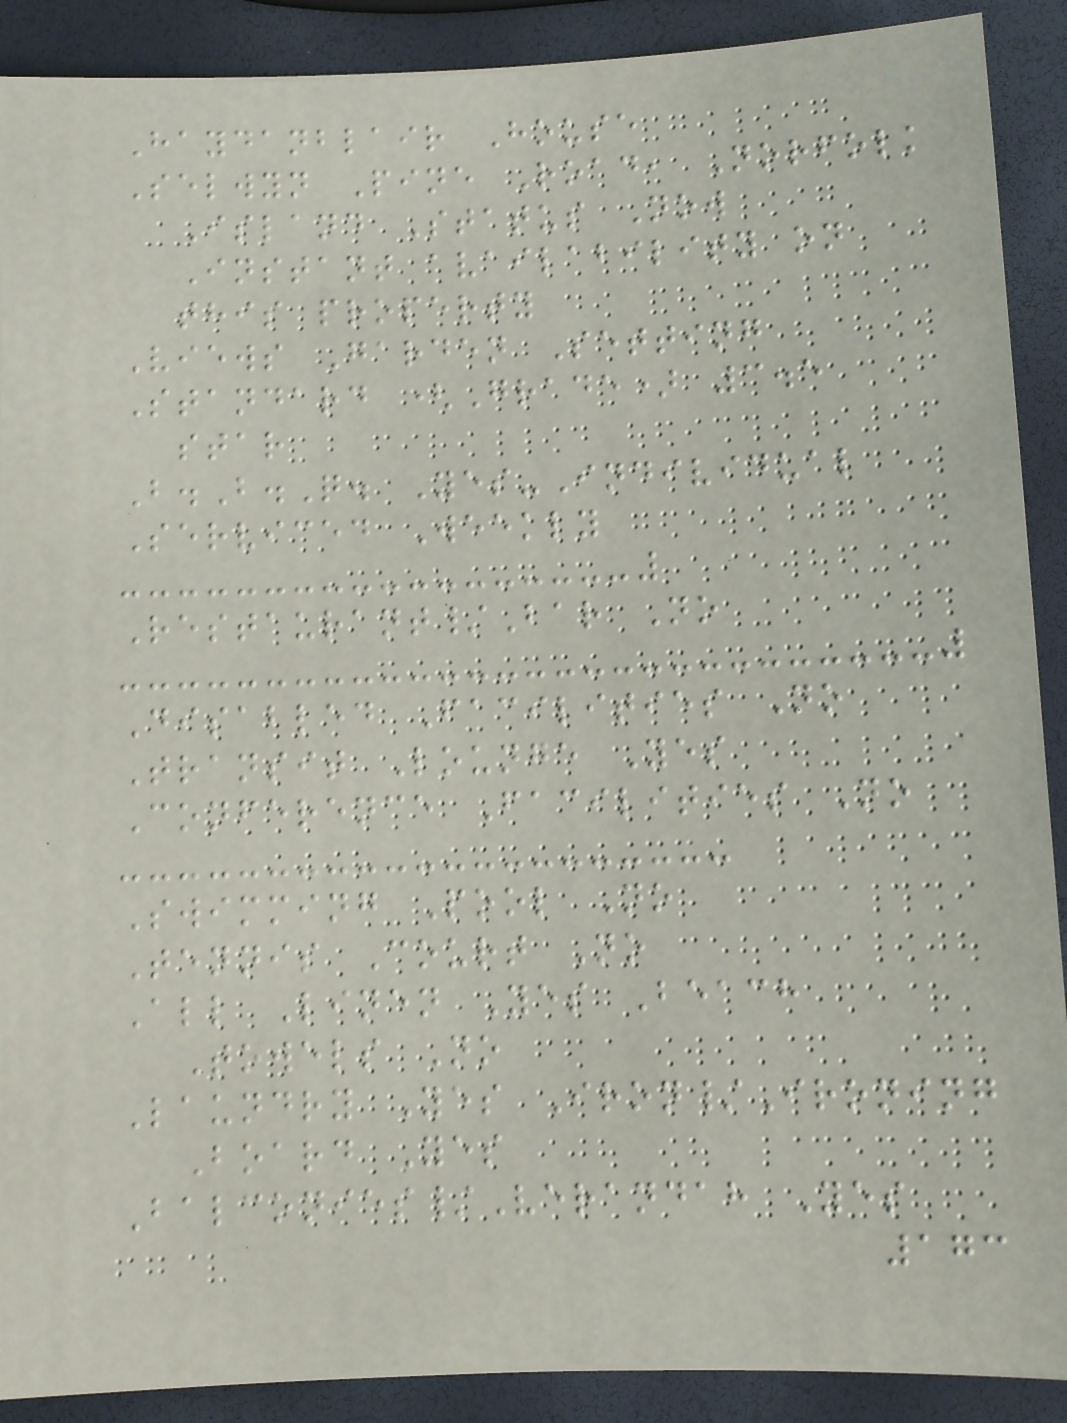Haydanblair House
Selwyn Pine Road, Norfolk
Island Status Now
Instant availability on
this property
Views Garden Setting
Standard (Grade) 3.5
star
B.B.Q. Yes-Individual
Serviced Weekly
Restaurant/Bar No
Disabled Facilities No
Transit Lounge Yes
Conference Facilities No
Swimming Pool No
Tennis Court No
All Linen Yes Beach
Towels No
Laundry Yes Iron/Ironing
Board Yes
Balconies/Verandah Yes
173
